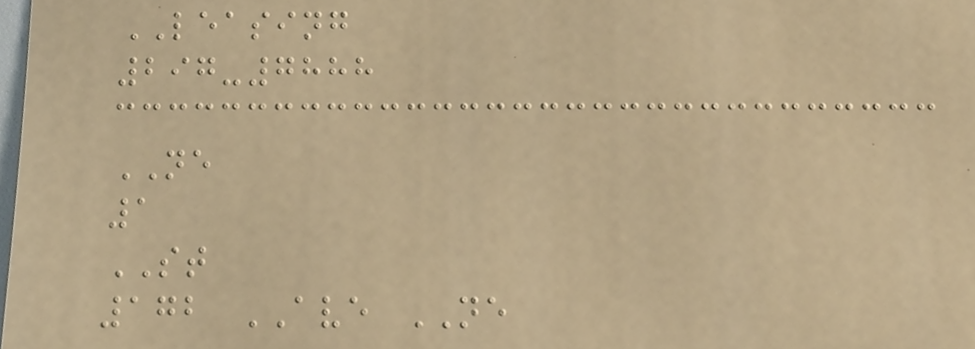LEASING
297-7888
NE
1
ST
172 AVE NE
